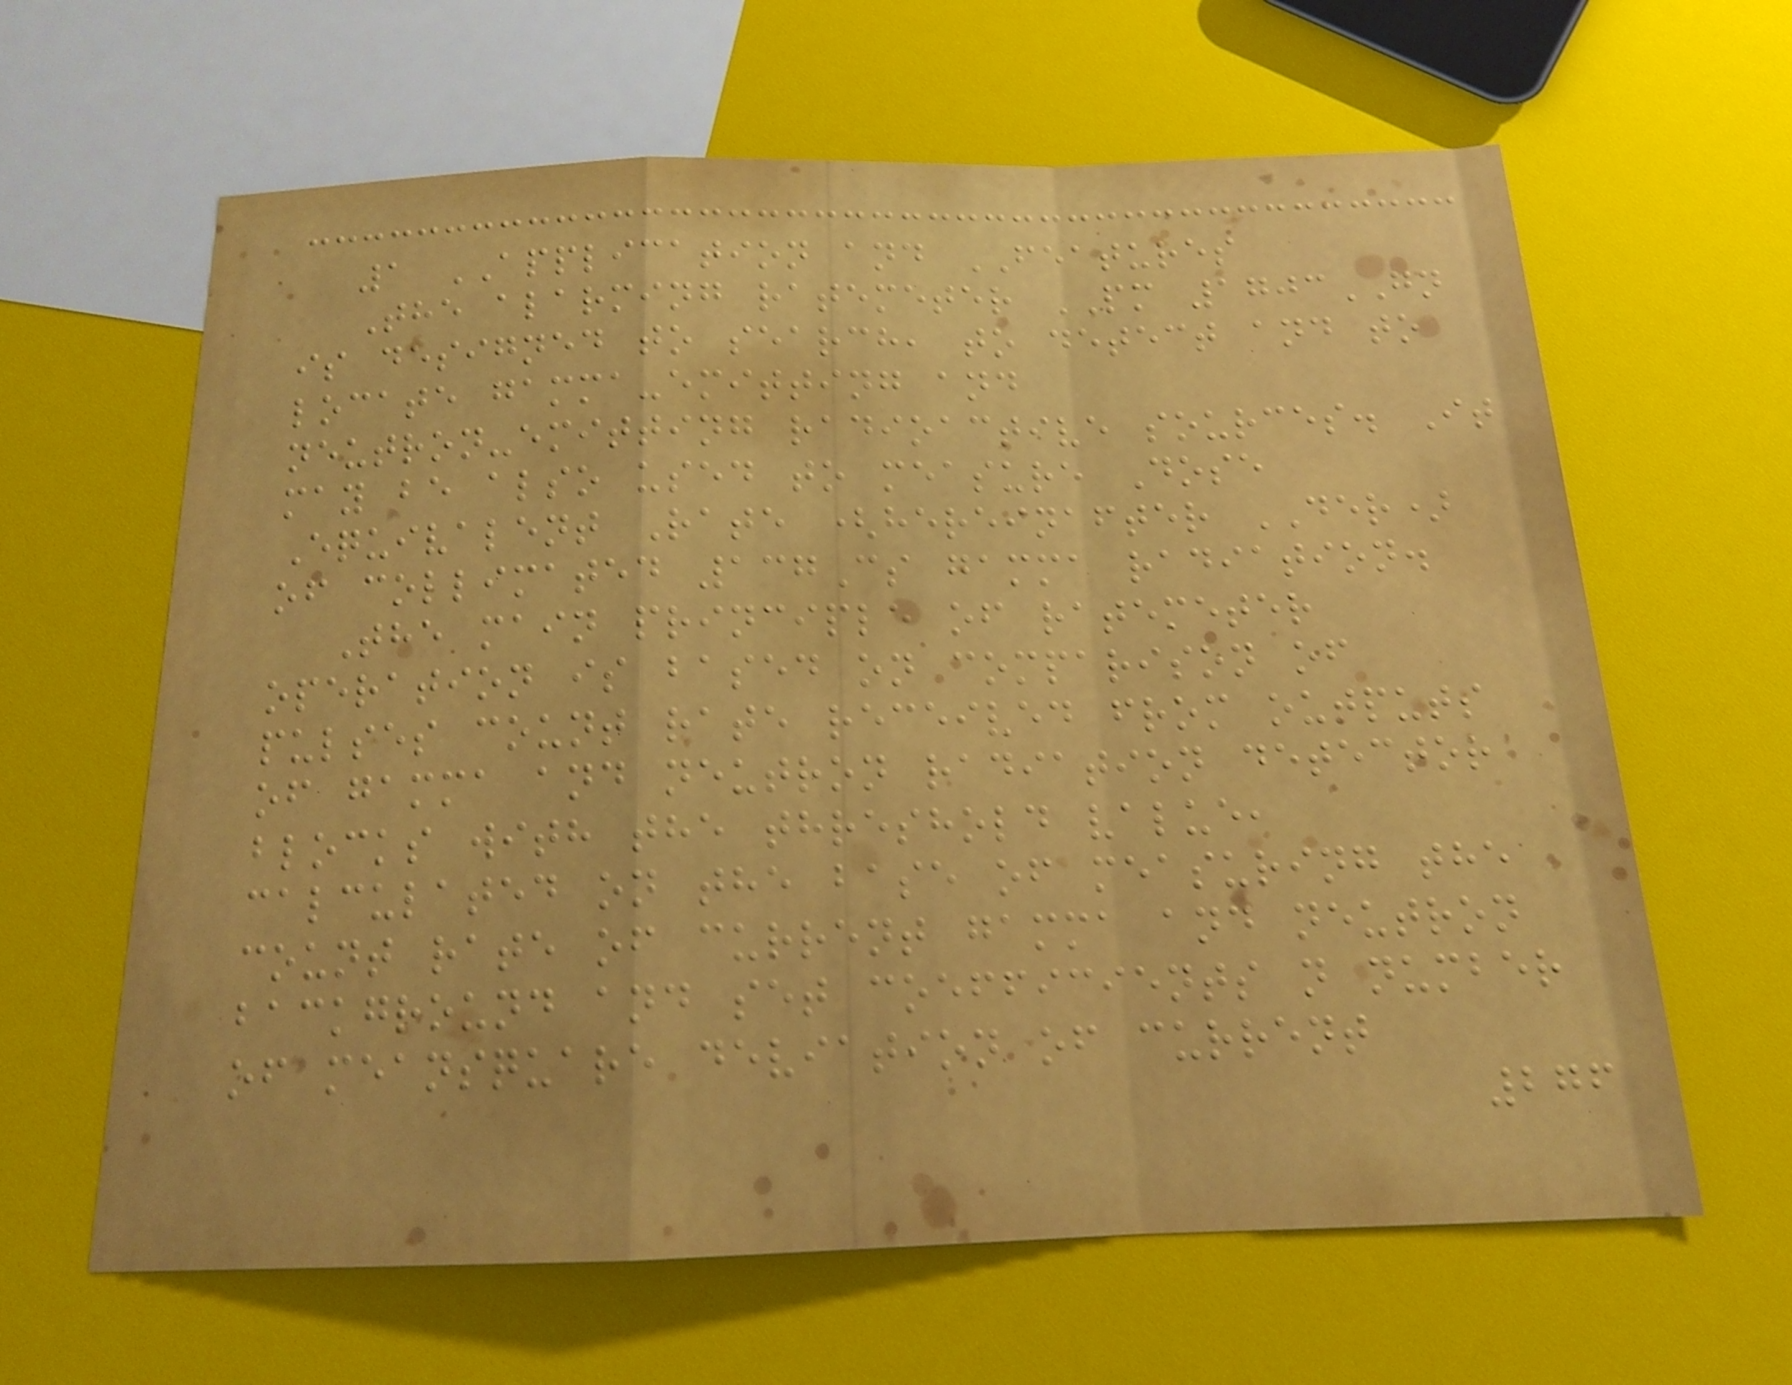1 APPLICATION and FEATURES
The alarming ratemeter PM 1703GN
is designed to search, to detect and to
locate gamma-emitting and
neutron-emitting radioactive sources. It
may be also used to measure Dose
Equivalent Rate (hereinafter DER)
of collimated 137Cs gamma radiation.
The main principle of ratemeter
operation is based on comparison of
pulses count rate received from outputs
of gamma and neutron radiation detector
blocks with the threshold value,
calculated on the base of measuring the
count rate of current gamma and neutron
background and set coefficients n number
of meansquare deviation of current
276
